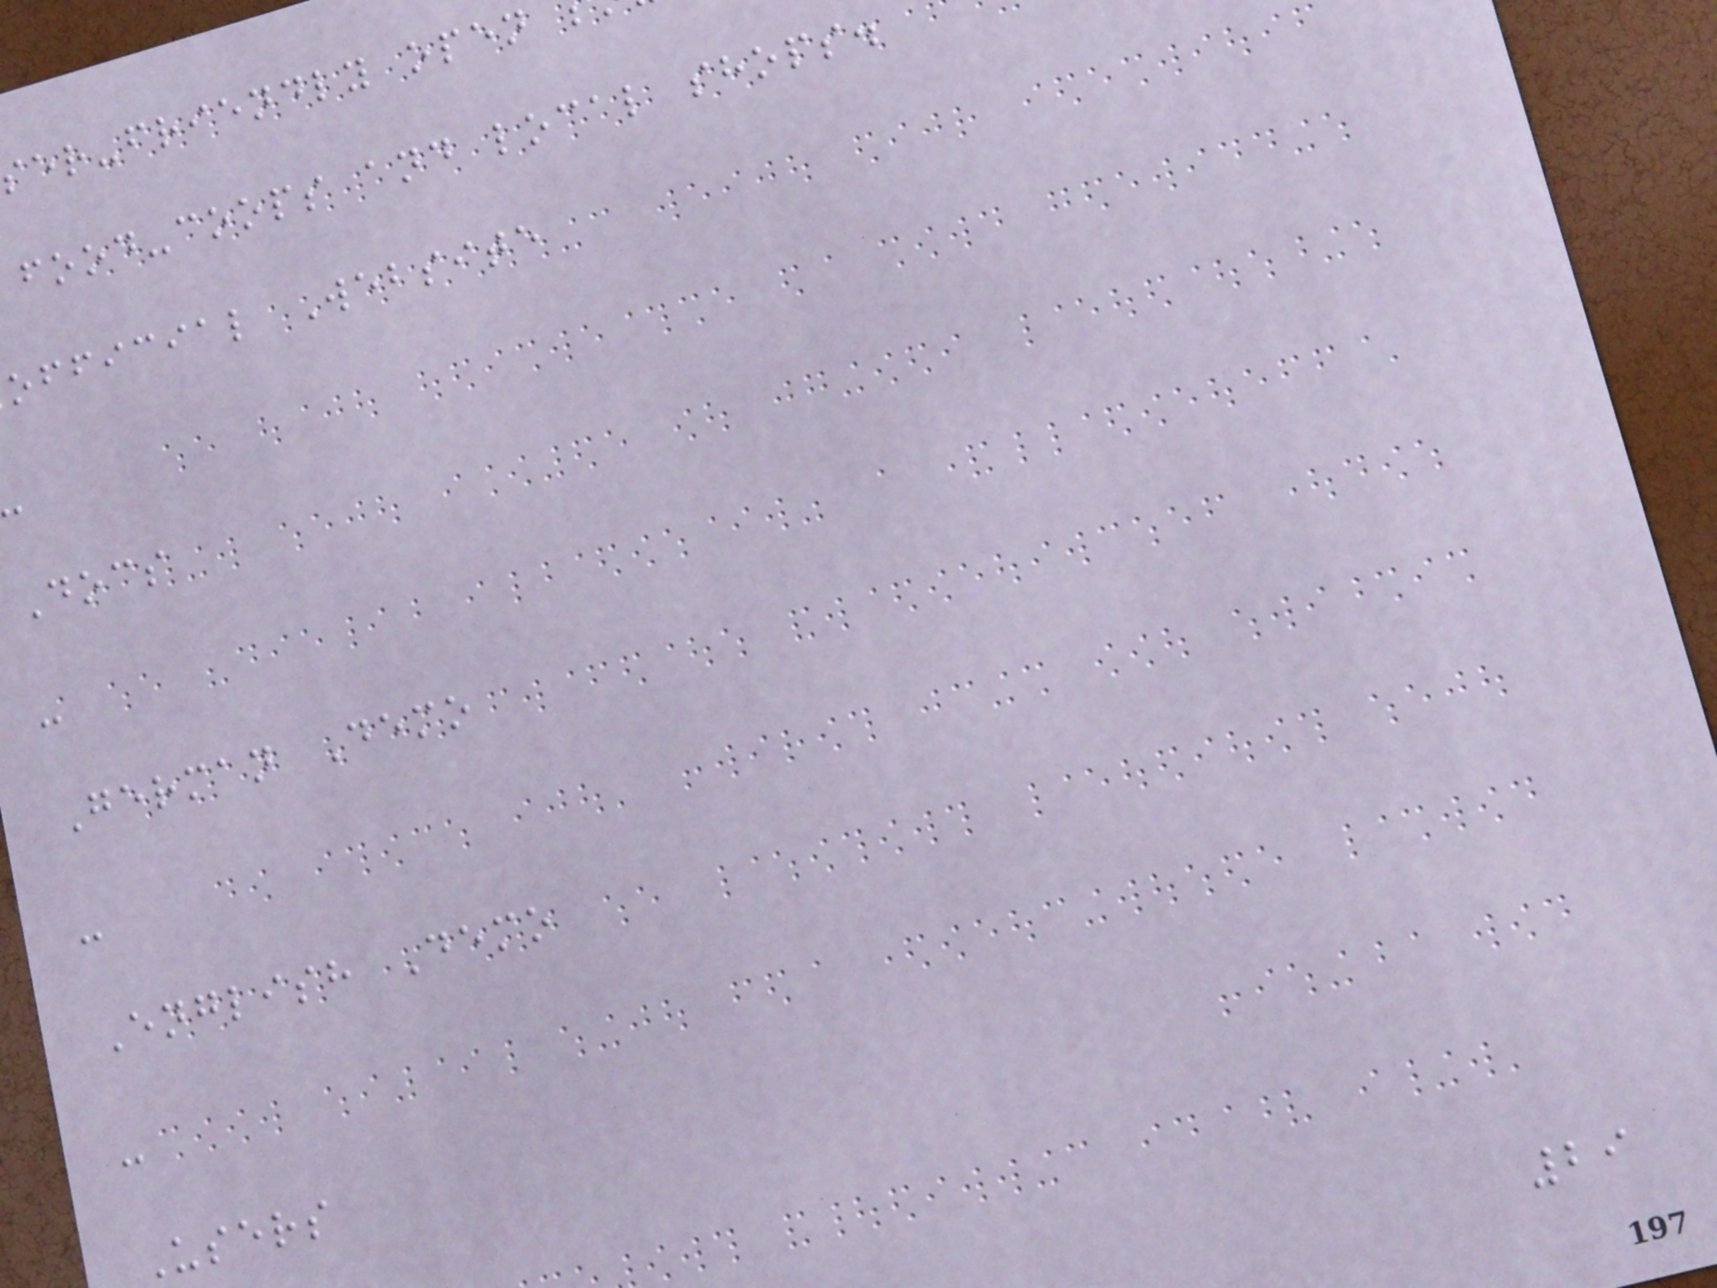er-friendly open
food-coops and local shops.
official Website
Docs
-
German Demo
-
English Demo
-
Users
29
